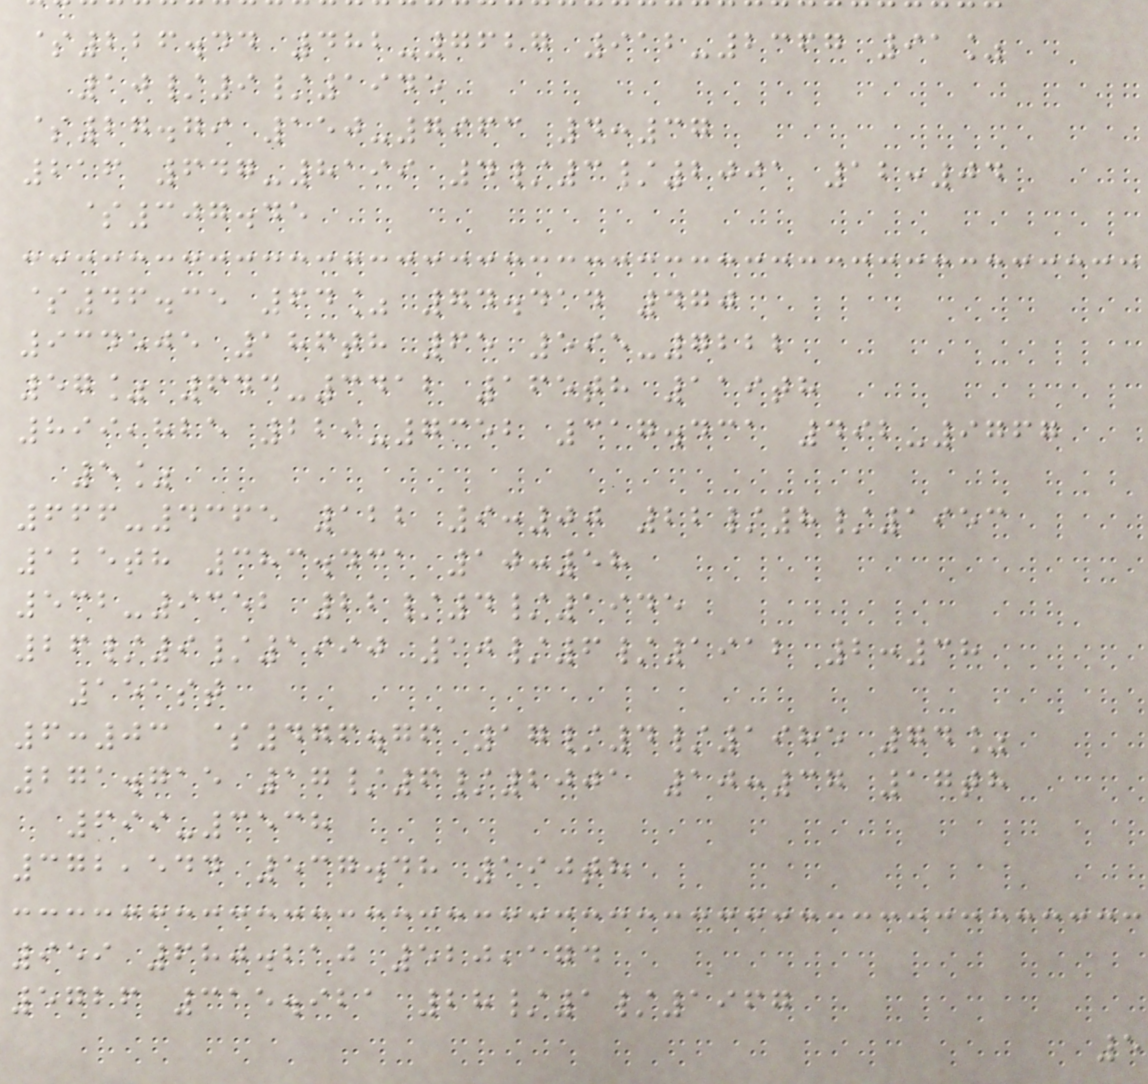$226.44 482-7627 912-2367 91%
10/9/1945
$27.79 150-7963 4:37
216 647-8199 4/3/2001 12:04
$307.45
$46.35 64% 74.414 470
934505 186th 65 595-7222
57% 644-3412 165th 119th
899,825 229-7352 317.431 492-9767
5%
666-4365 122 9:00 22/8/1953
125th 383.431 10:58
532-9352 22/4/1945
26/9/1990 10/6/1912 2:38
151st
6:03 $476.76 17/4/1985 74%
271.715 17/6/2001 10:37 17th
699-3538
372,544 537.48 190th
959 680.210 520,174
5726 315.921 28/1/1967
5
